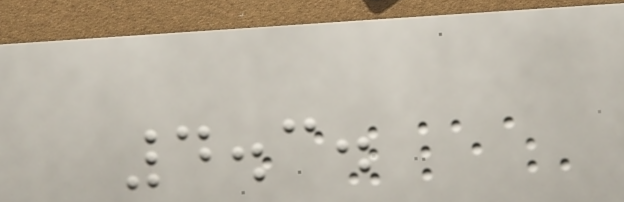4.3.
